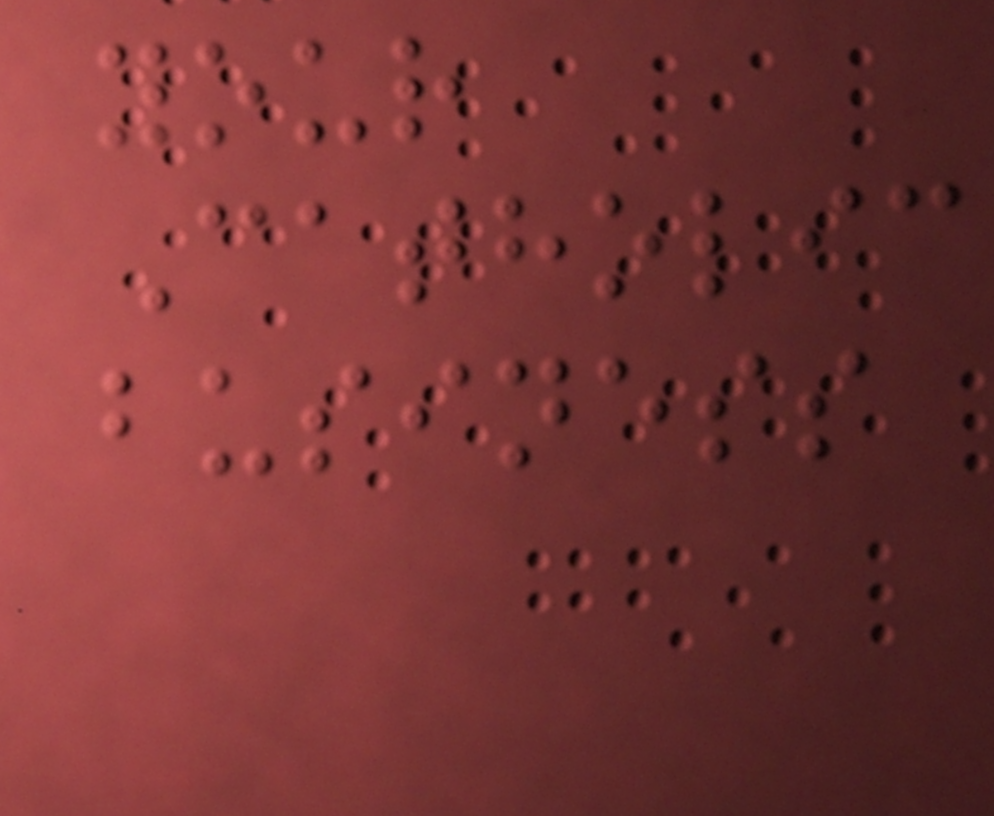your
Catholic
business
